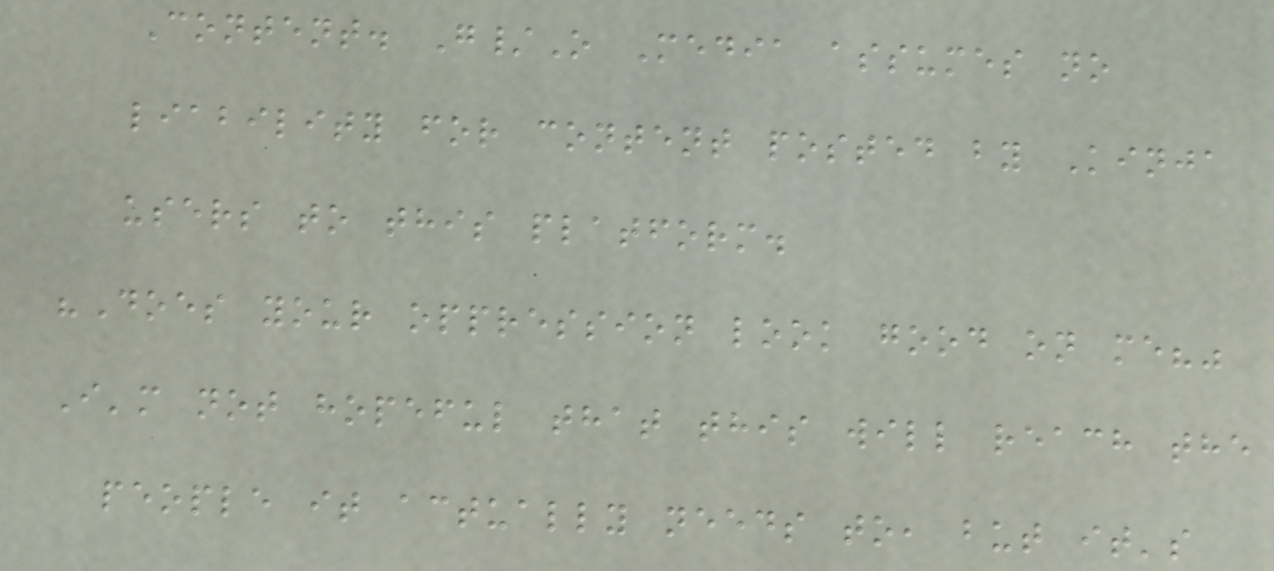Content. G/O Media assumes no
liability for content posted by Kinja
users to this platform.
"Does your oppression look good on me?"
I'm not hopeful that this will reach the
people it actually needs to, but it's
